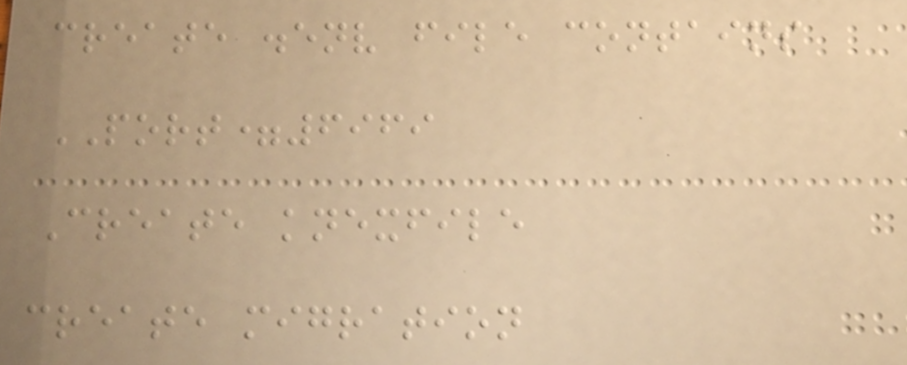create .env file contains
PORT=6969
Create knexfile
create migration
